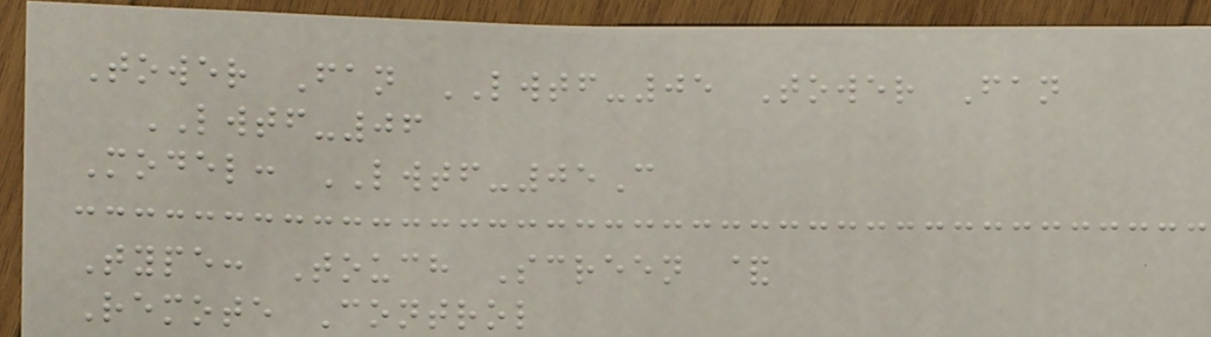Tower Fan LWTF-05 Tower Fan
LWTF-06
Model: LWTF-05C
Type: Touch Screen &
Remote Control
